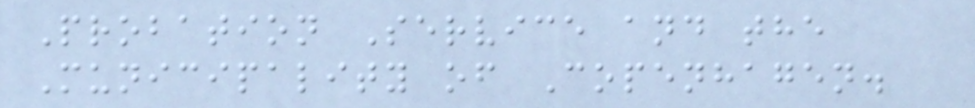Probation Service and the
Municipality of Copenhagen.
